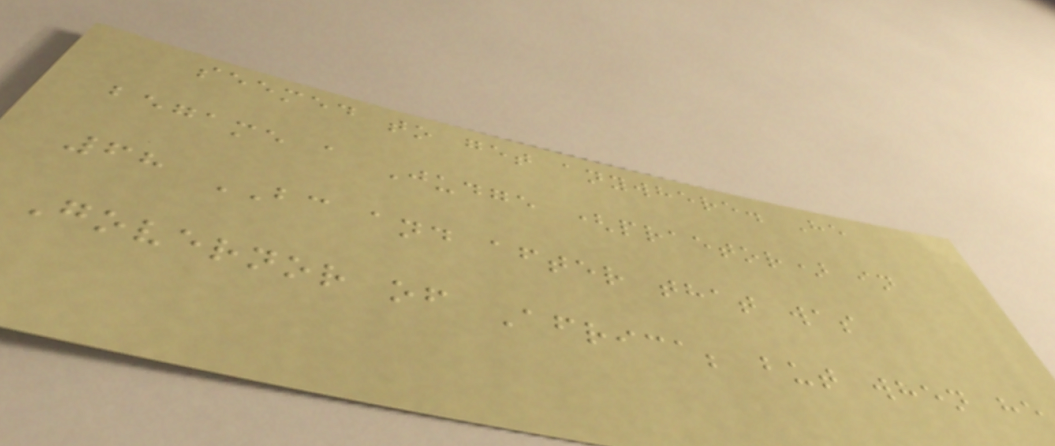seemed to get anywhere. He
begame a Judge (praetor) in
68 BC and after that was
Governor of Africa; but when he
